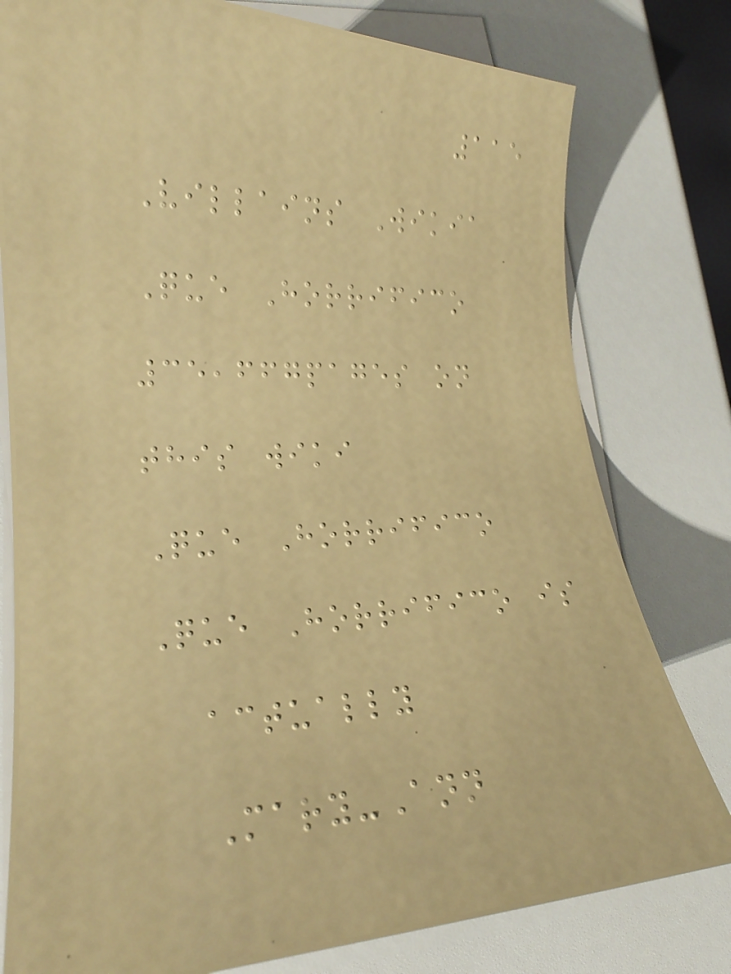115
Villains Wikia
Que Horrifico
35,667pages on
this wiki
Que Horrifico
Que Horrifico is
actually
Mary-Ann
